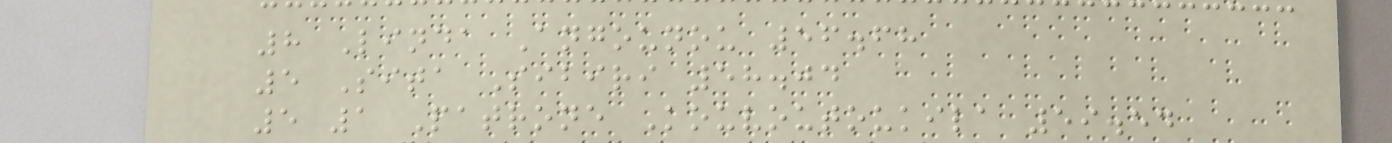8 Linda Angounou 56.68
5 Sita Sibiri 58.04
5 1 Patrone Kouvoutoukila 59.54
